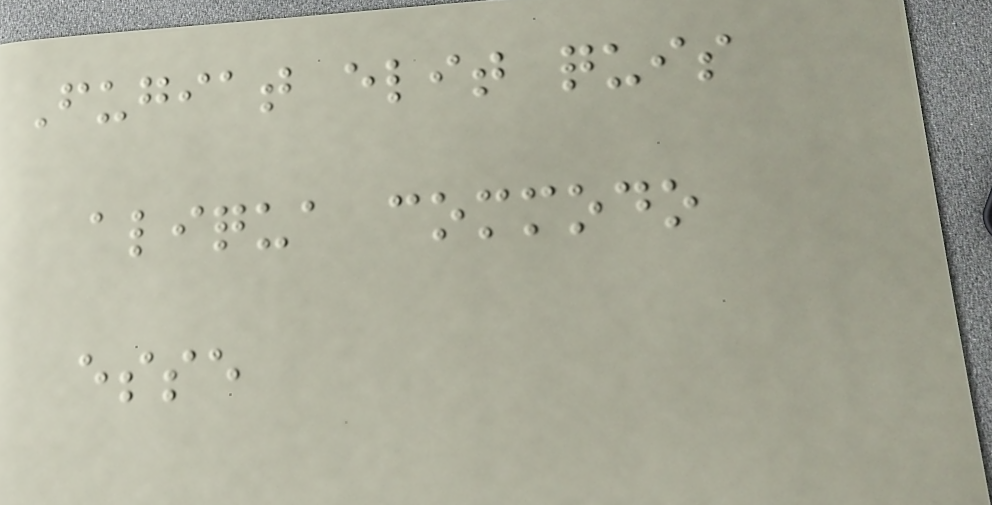Fugiat elit quis
aliqua commodo
esse
